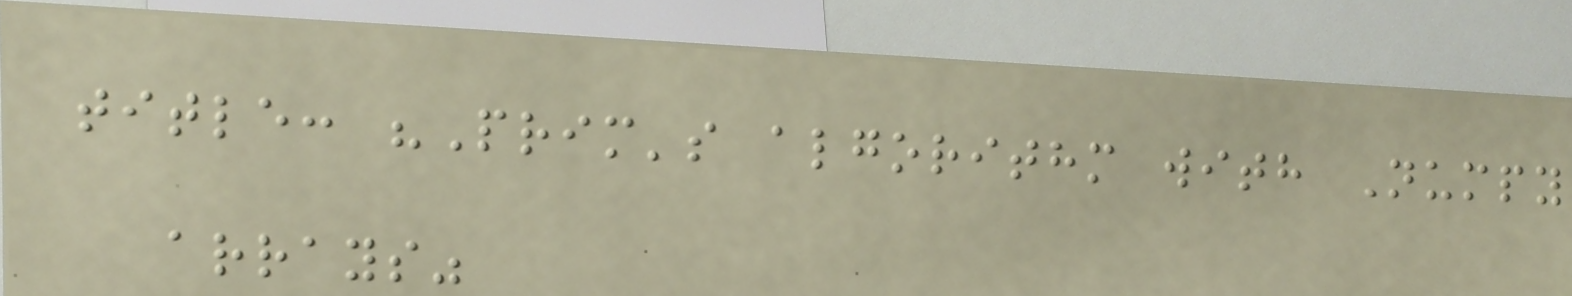title: "Prim's algorithm with Numpy
arrays"
